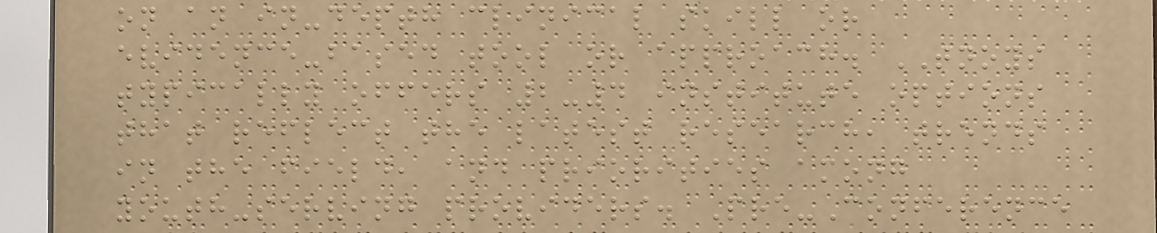on an in-depth clinical skill or
evidence-based tool or approach. TNOYS
typically offers 2-4 institute options
that reflect the latest research, trends
in the field, and priorities among
youth-serving providers. Pre-Conference
